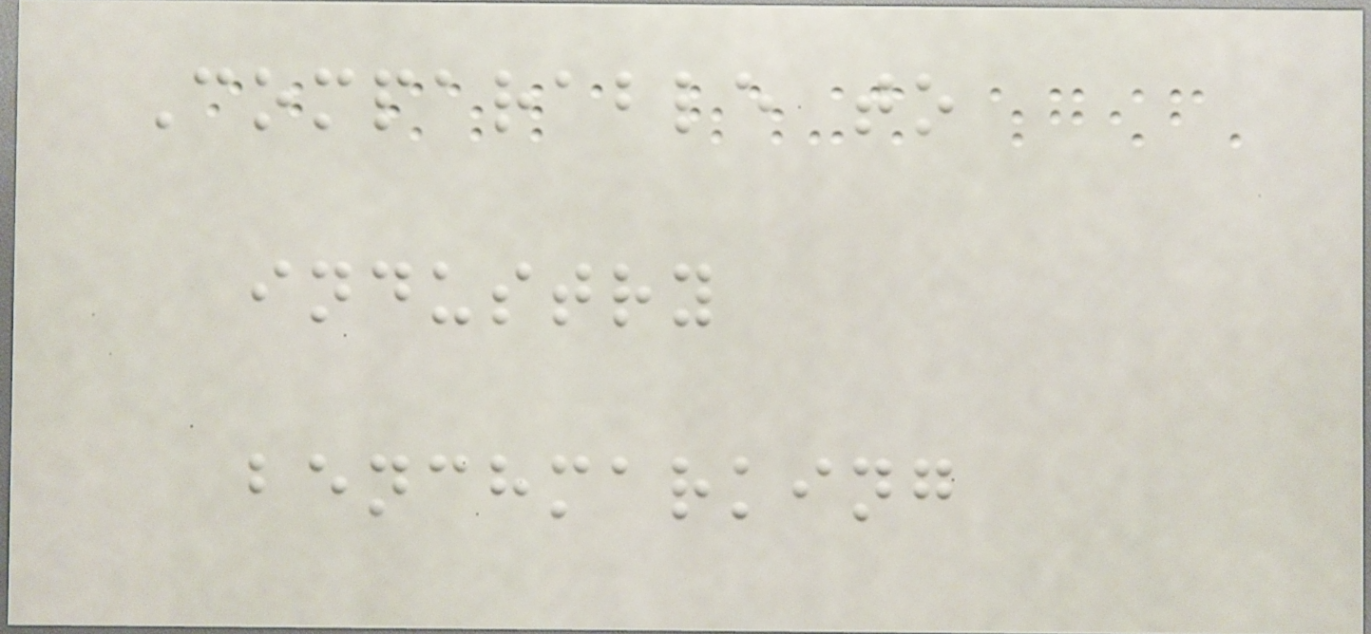Comparable to
industry
benchmarking
